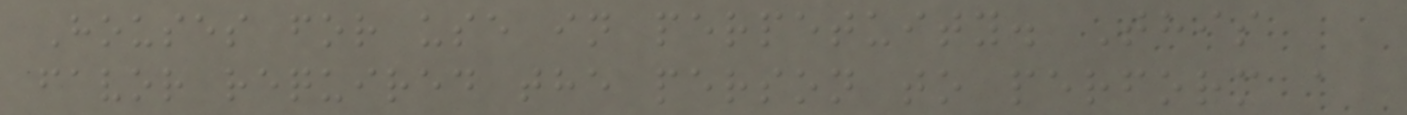Houses for use in perpetuity. This
favor required the person to perform a
